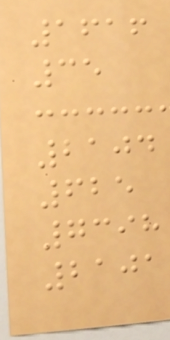1616
35
2104
625
7398
2101
